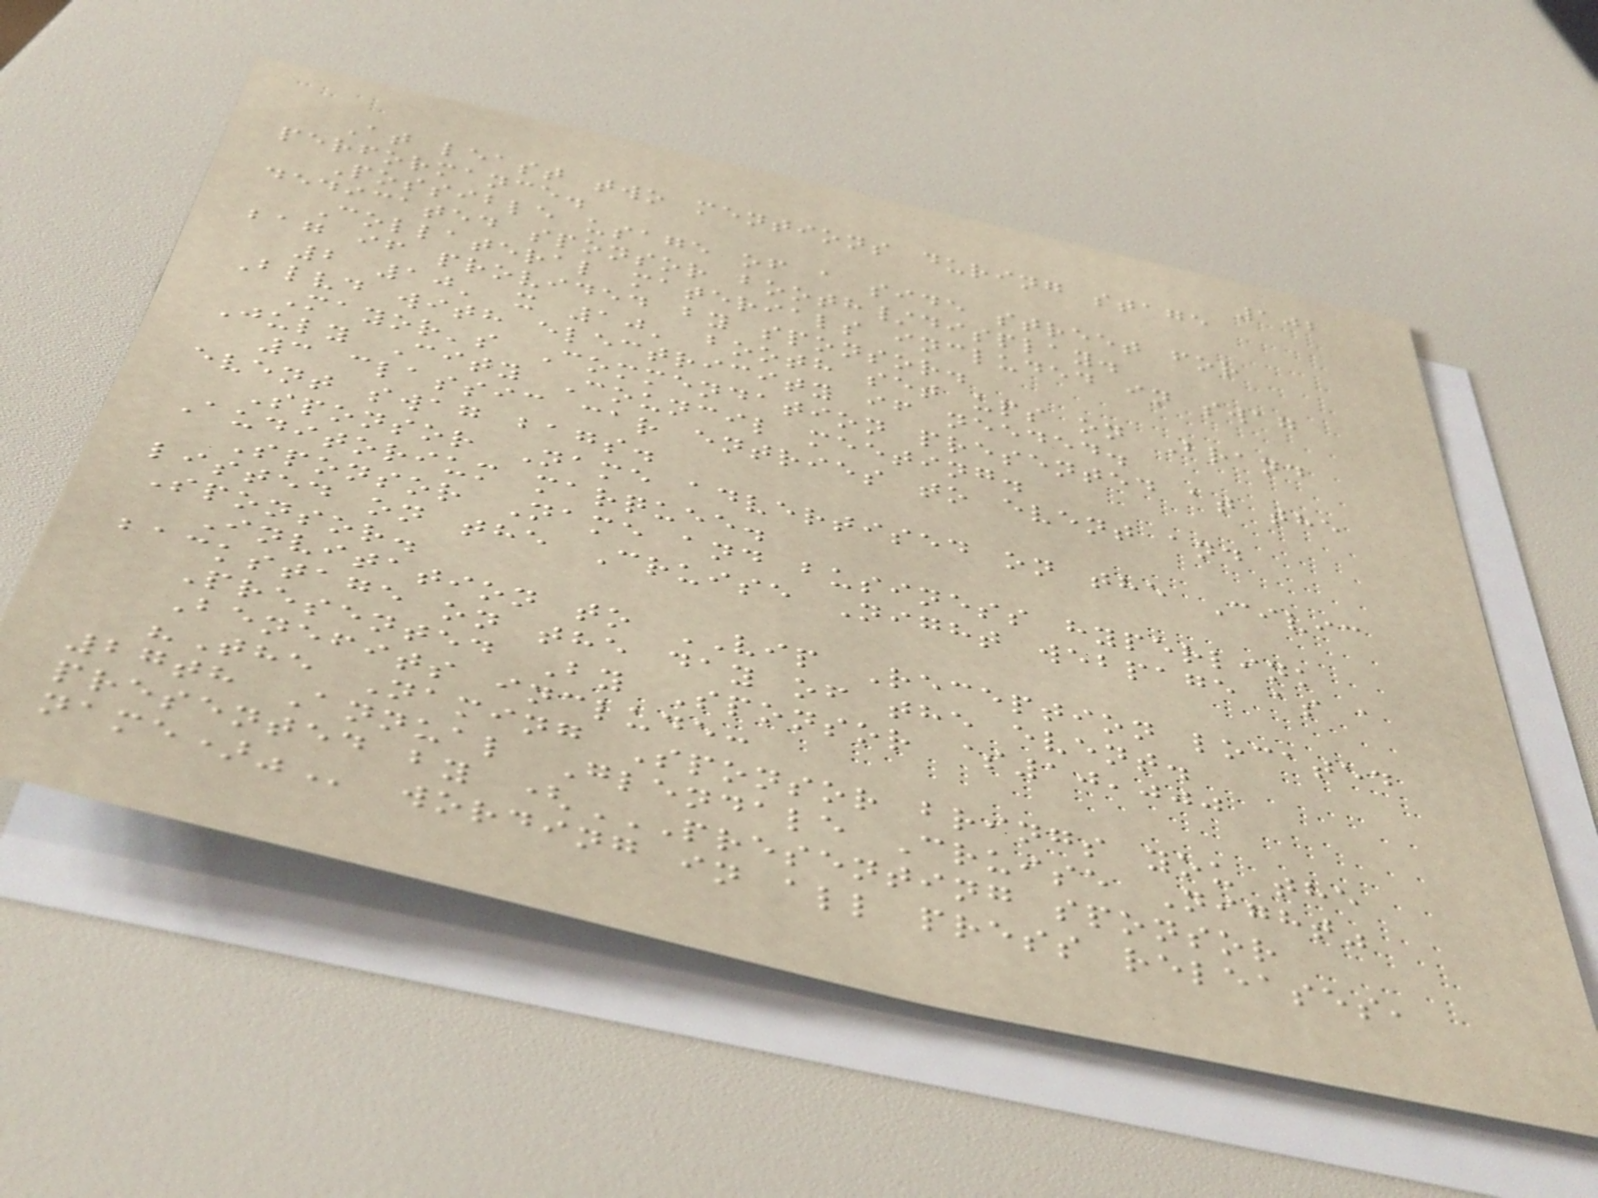102
At least two mentions during stage
performance.
Possible usage of a side street for
dedicated sponsor booth/display.
Collateral materials included in swag
bag if provided by sponsor.
2 10' x 10' booth set ups on Brand
Blvd with electricity if needed.
Mayor's Commendation presented at the
July City Council meeting.
3 classic car entries to event and
event swag bags.
Sponsor Name advertised on the Civic
Auditorium marquee.
Sponsor Name and business hyperlink
listed on the Cruise Night webpage as a
Sponsor.
Invitation to VIP Reception located
backstage on the day of the event.
Presented By Sponsor $10,000
Benefits include:
"The Naming Sponsor brings you the
27th Annual Glendale Cruise Night"
presented by (PRESENTING SPONSOR
NAME)" wording in all press releases,
